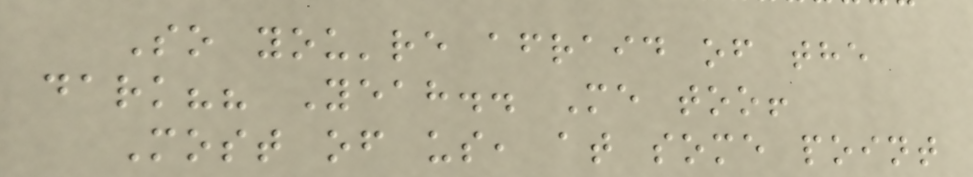So you're afraid of the
dark?? Yeah.. Me too!
Most of us, at some point
